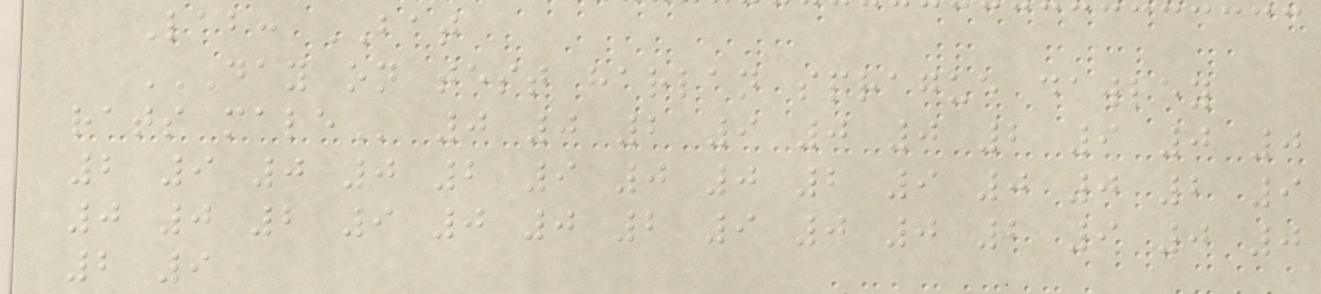Lab: BAT
DAY ON TEST HARLAN SPRAGUE DAWLEY
RATS MALE 0 0 2 9 0 0 2 9 0 0
2 9 0 0 2 9 0 0 2 9 0 0 2 9
0 0 2 9 0 0 2 9 0 0 2 9 0 0
2 9
